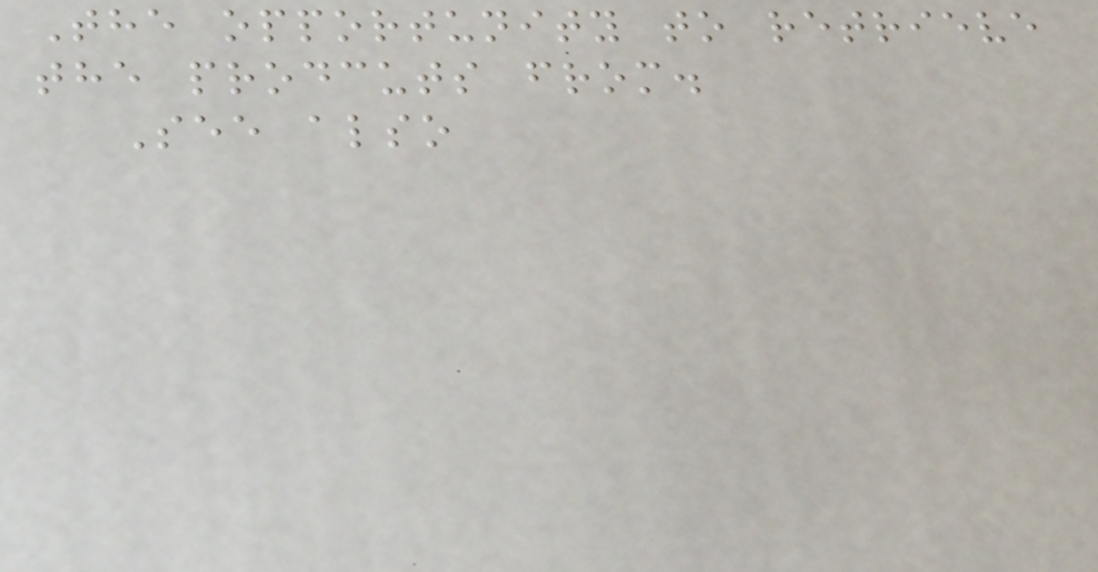The opportunity to retrieve
the prodcuts from.
See also
